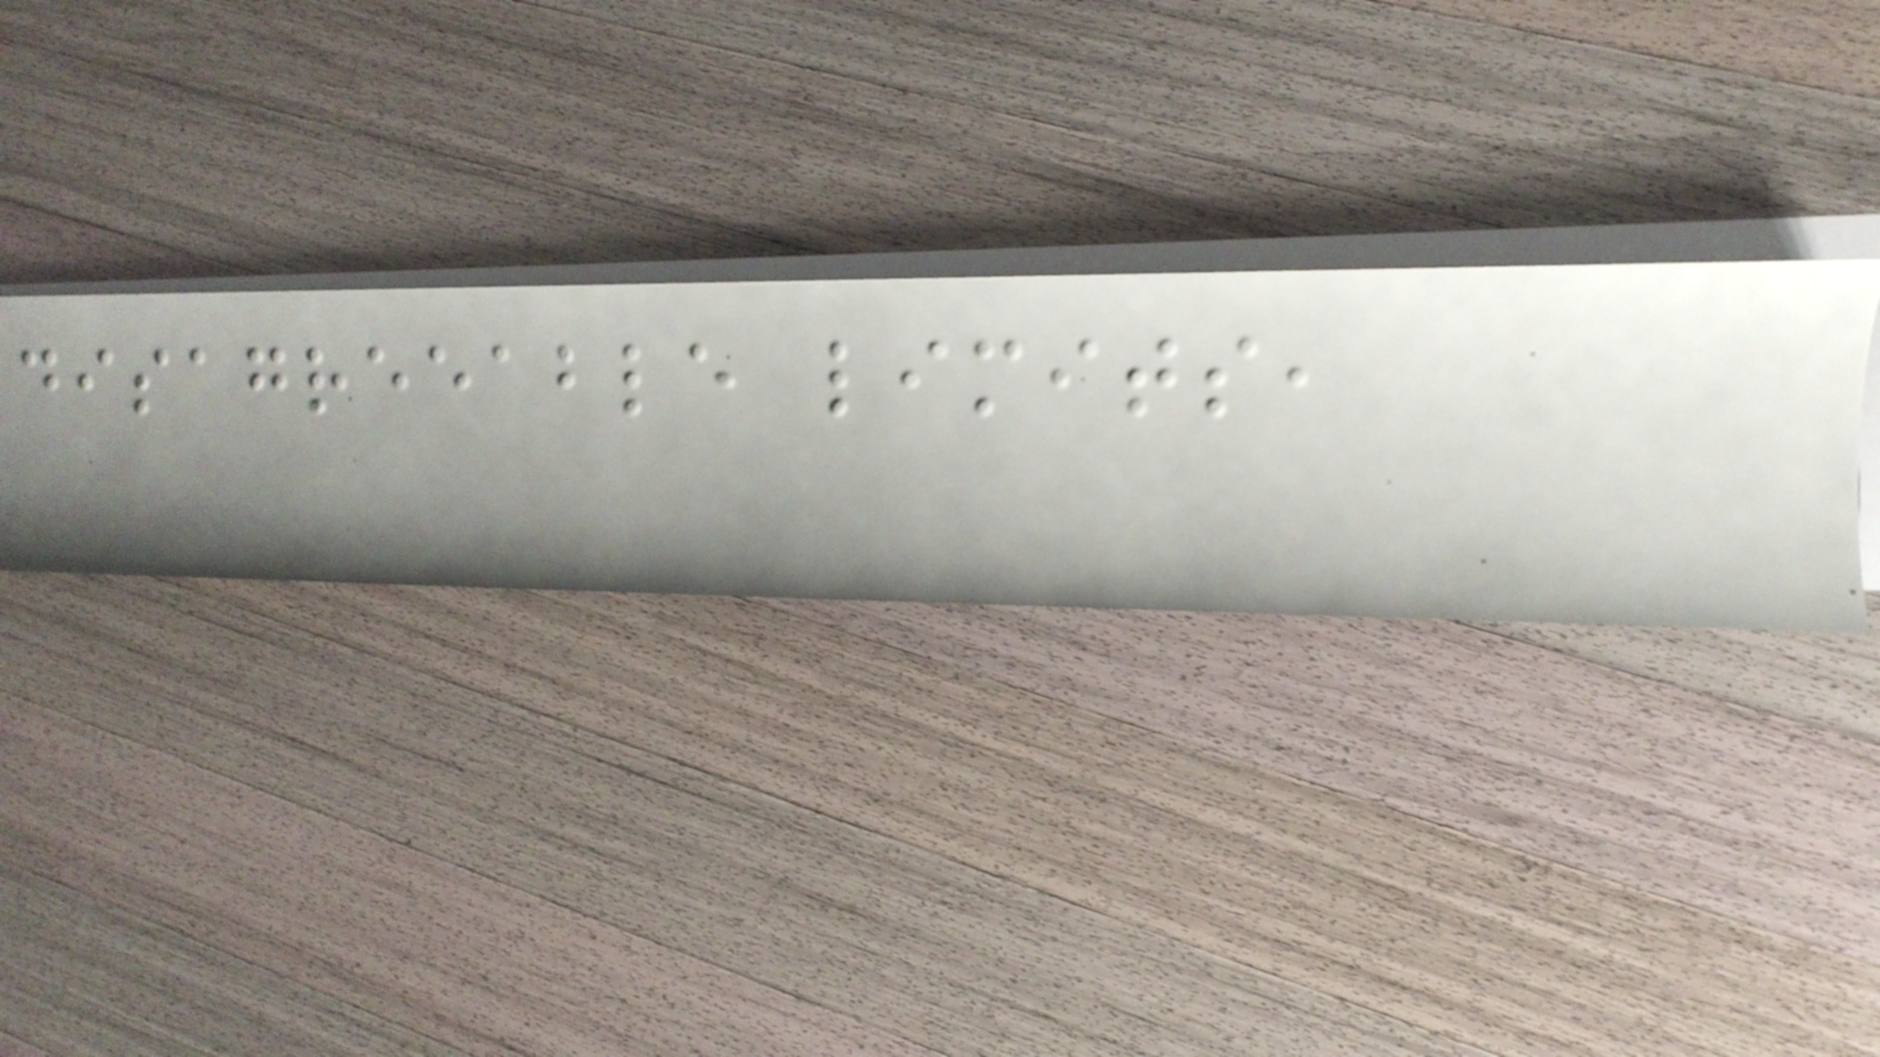disagreeable limits,
